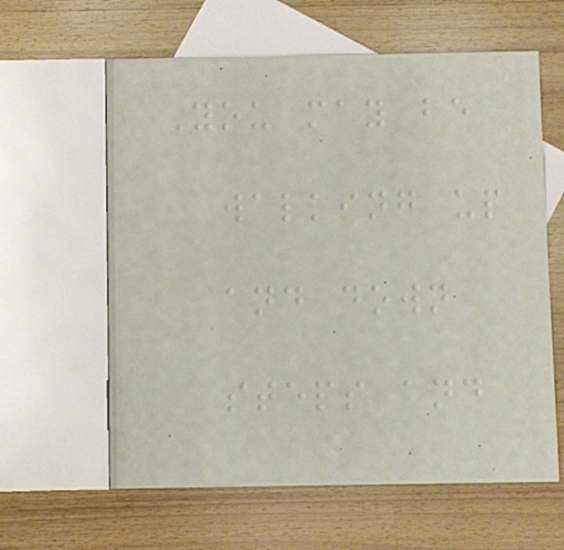You may be
walking up
and down
steps and
